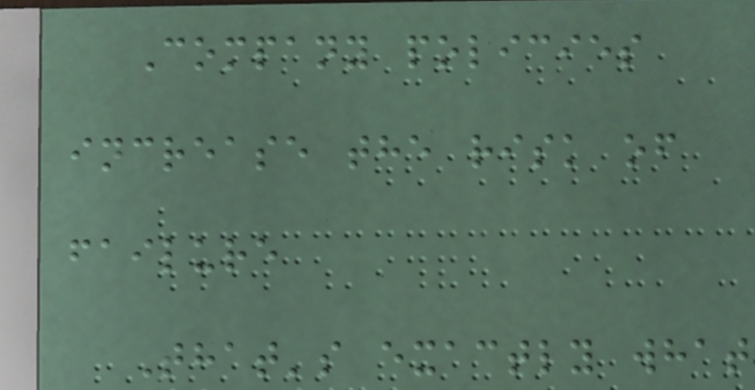Company policies
increase the risk of
failure
That's exactly what
